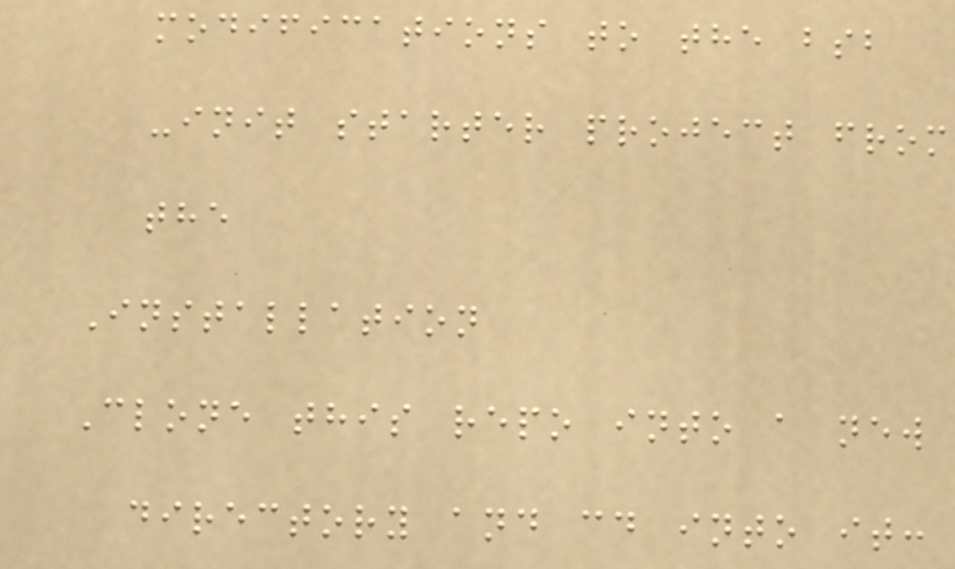modifications to the bsb
-init starter project from
the
Installation
Clone this repo into a new
directory and cd into it:
